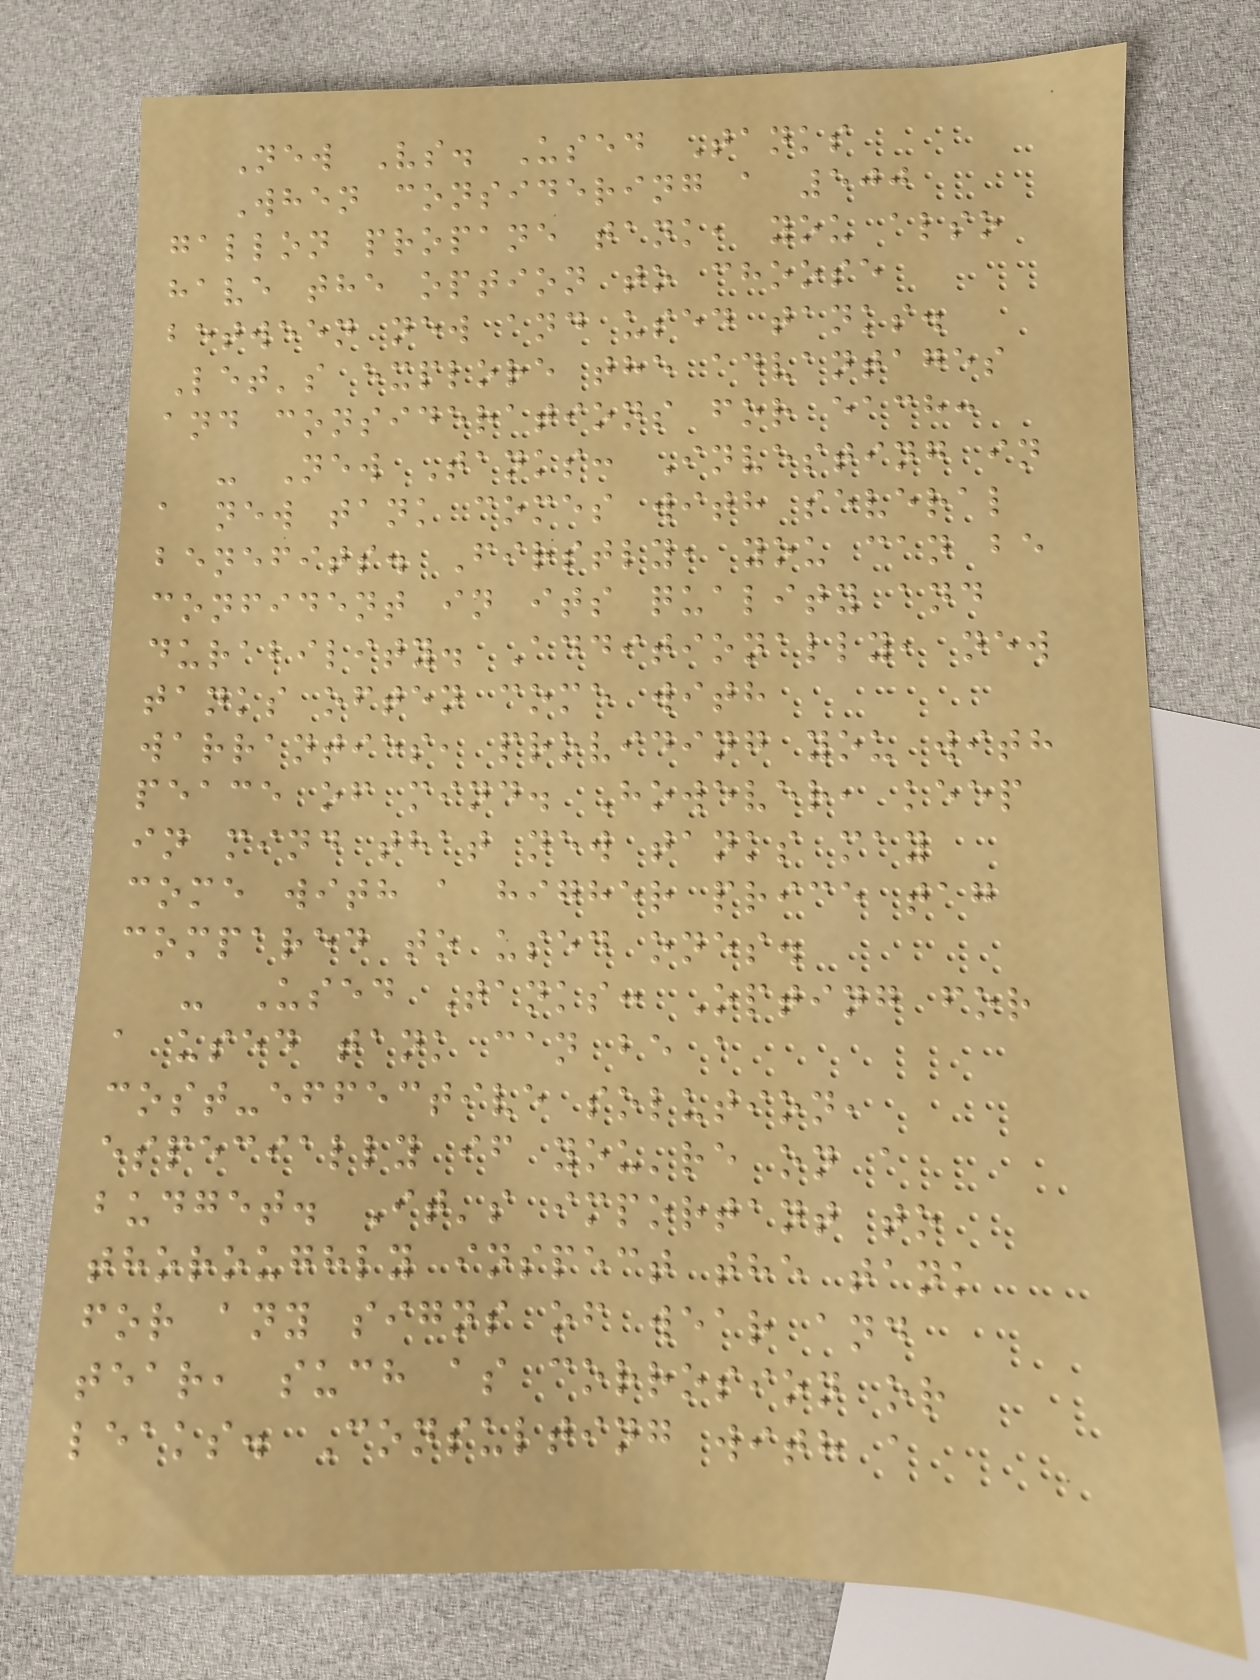New Vs. Used Tanks
When considering a 500
gallon propane tank, you also
have the option to choose
between new and used tanks.
Let's explore the advantages
and considerations for each:
- New Tanks: Investing in
a new tank comes with several
benefits. Firstly, you can be
confident in its quality and
durability. Additionally, new
tanks often come with
warranties, providing you with
peace of mind. However, keep
in mind that new tanks may
come with a higher price tag
compared to used ones.
- Used Tanks: Opting for
a used tank can be a
cost-effective solution,
especially if you're on a
budget. It's important to
thoroughly inspect the tank
for any signs of wear and
tear, such as corrosion or
leaks. Consulting with a
